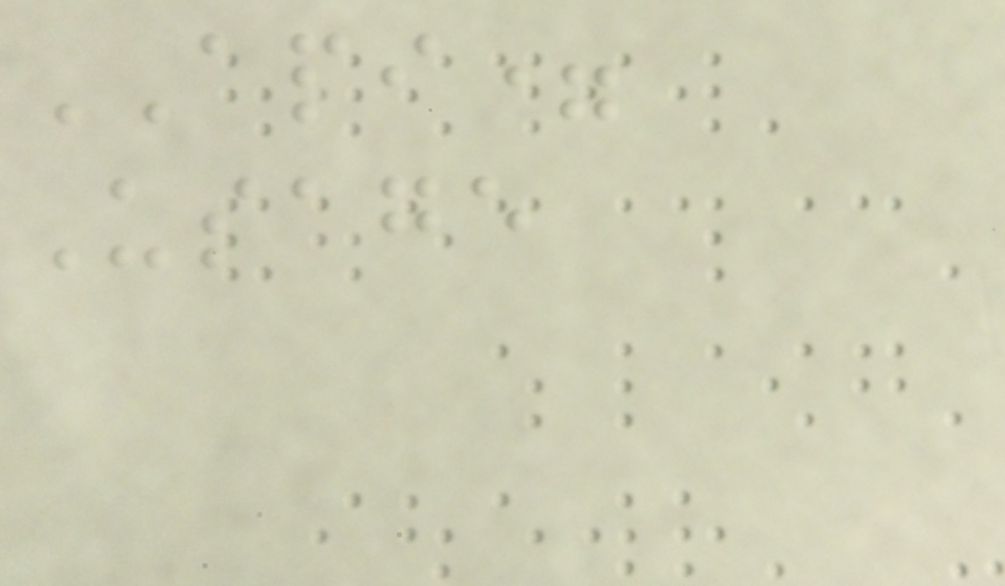API=
Usage
